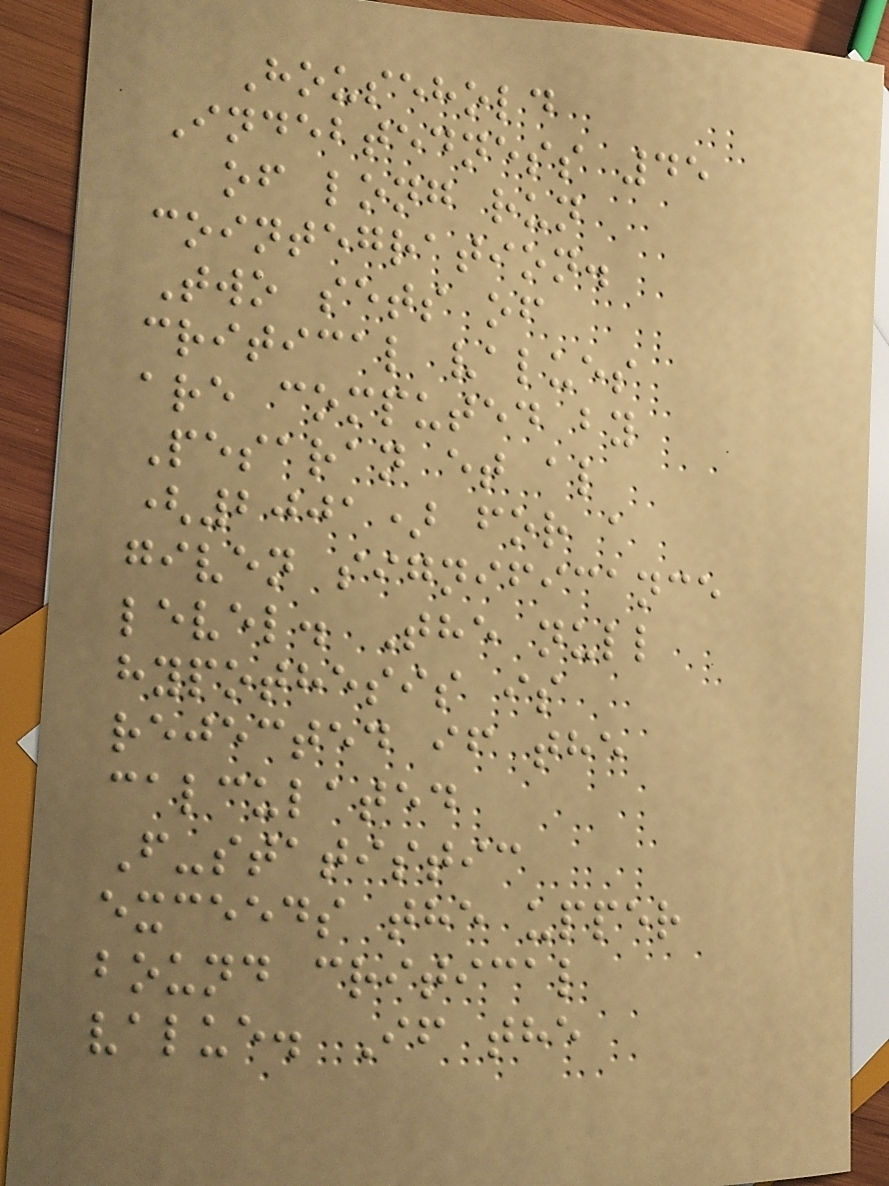Household
Indebtedness 45
of long run
cointegration.
Two sets of
critical values
are computed by
Pesaran et al
(2001) for a
given significance
level. The null
hypothesis is
rejected if the
calculated
F-statistic
exceeds the upper
bound critical
value. If the
